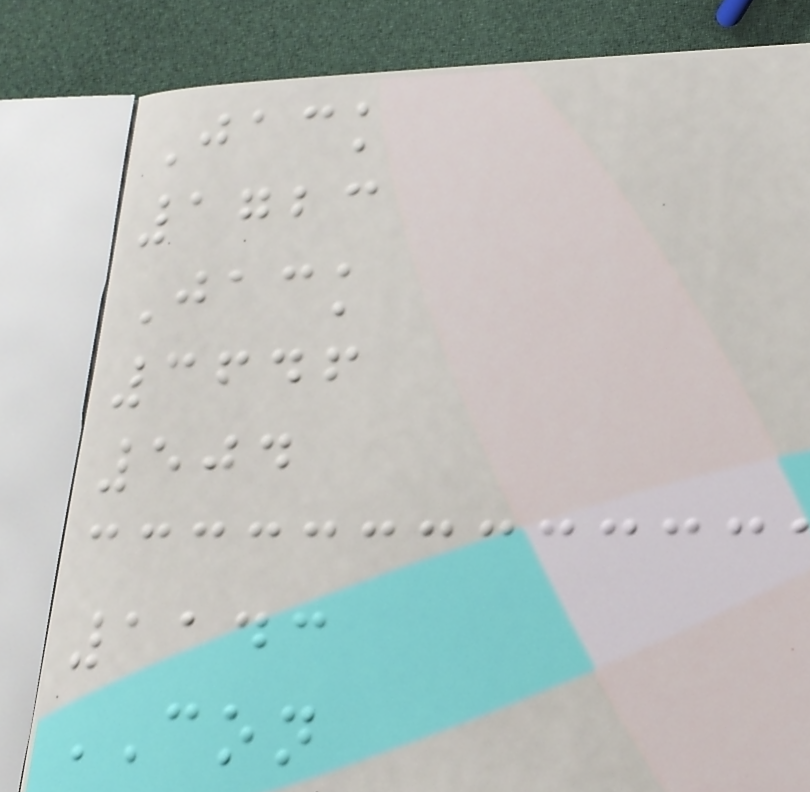Jack
1723
Jack
3646
504
1143
CON
